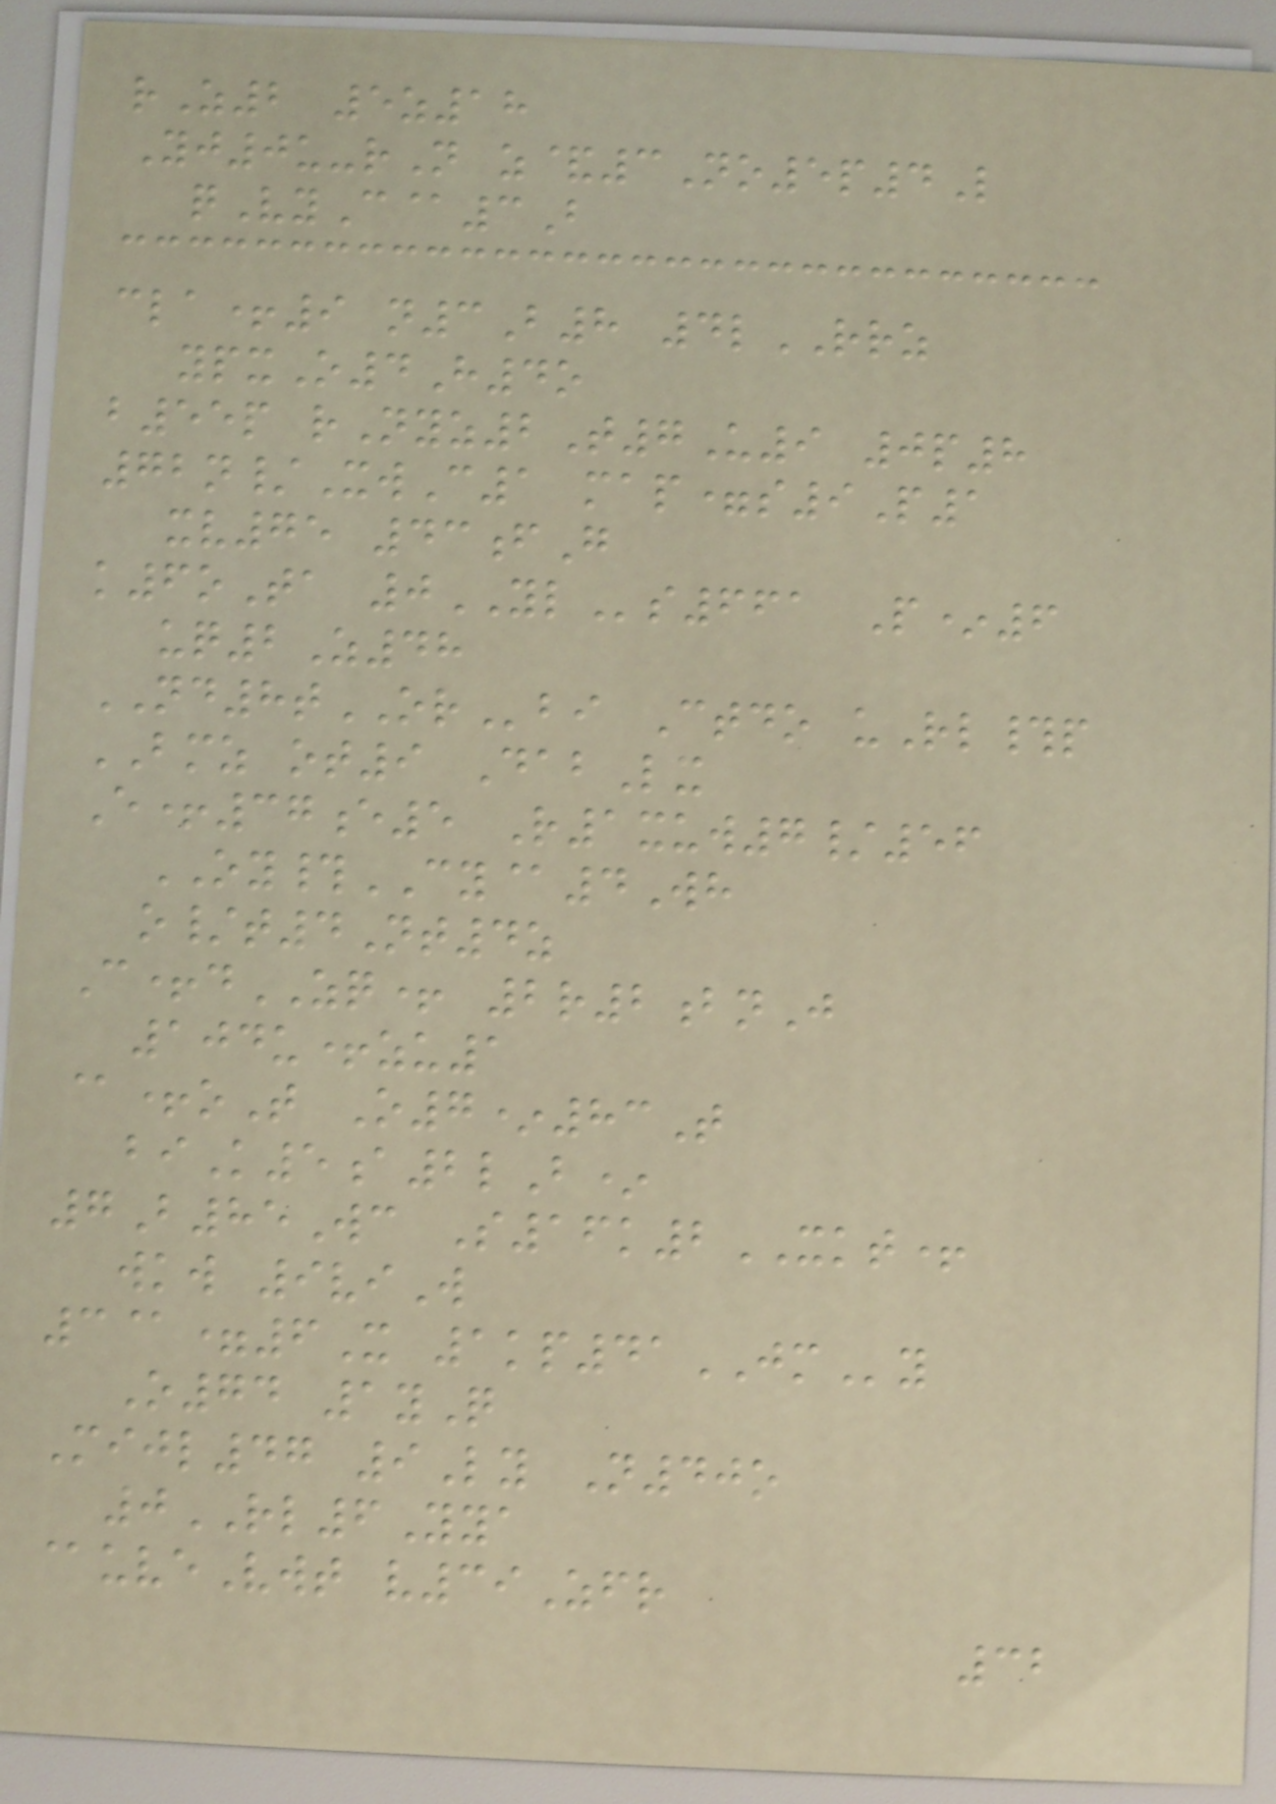rZ2 5z18
Yj0u-rN z&3No5p4L
qVyC@3B
cla+9 n3B8 4lRRZ
ypxO4H4o
b55p rNyz2T7U9 0p8
72n/XwC1 map=s9P1
xv75 43fG
k6oTa 0YLs661 P*6
uq2Z48
ND8tORbi Ctdo uRl#p
BMZ ot9 DabLx
E+37e5 R1xuw7/56
OY#CY@4Wh
o/t4Nt4z
C+dZQ+ 2r2bnJ
104u+zu1
@+oT O7*83T
biK5a2lB*
7B85Wc S16k2XKT+
wkw 9viW
3@=6X 1kp41JMy
O74 1yQ
Mijl47 9Ly N40o
0RL6Yya
@uveVwt v39Zfr
32
